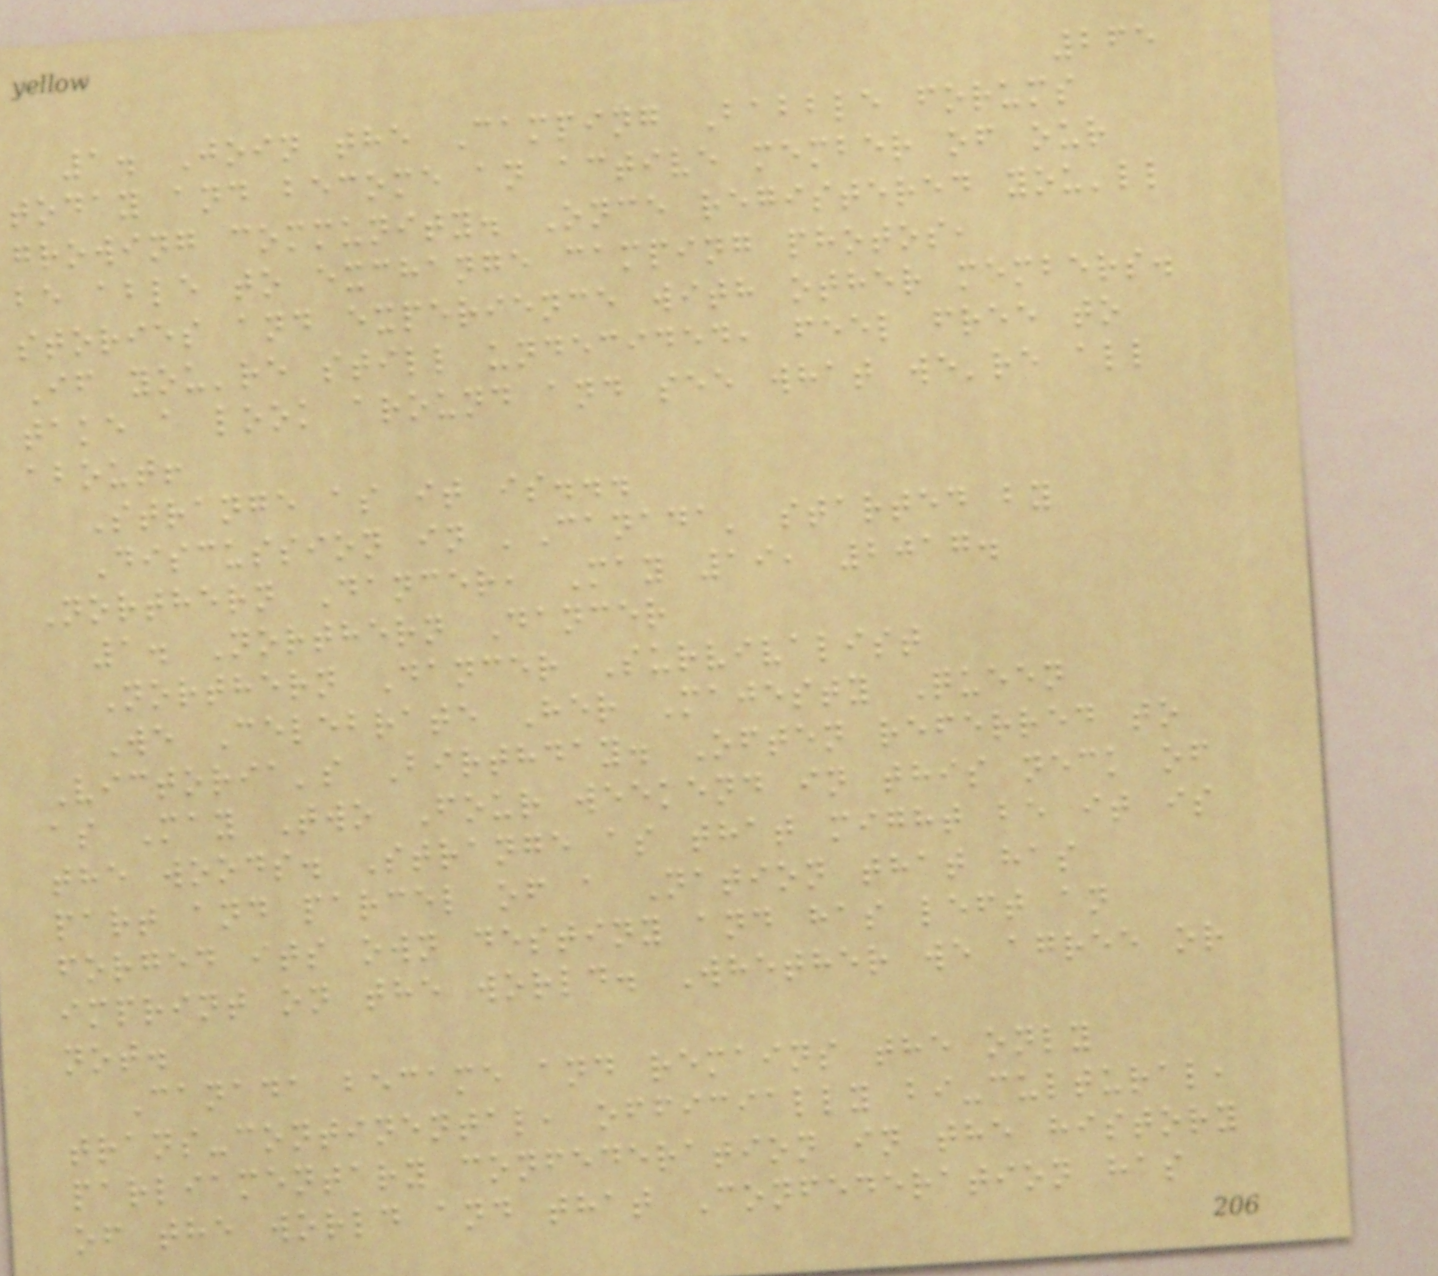265
1. Join the Camping Babble forums
today and become an active member of our
growing community. Once registered you'll
be able to exchange camping photos,
stories and experience with other members.
If you're still undecided, feel free to
take a look around and see what we're all
about!
Strange as it is...
Discussion in 'Canada' started by
Northern Dancer, May 19, 2017.
1. Northern Dancer
Northern Dancer Survivalist
We Celebrate Her Majesty Queen
Victoria's Birthday. Often referred to
as May Two Four weekend in this neck of
the woods. Strange as that might be it is
part and parcel of a Nation that has
forged its own destiny and has left an
imprint on the world. Whether we agree or
not.
Canada became and remains the only
trans-continental, officially bi-cultural,
parliamentary confederation in the history
of the world and that Confederation has
